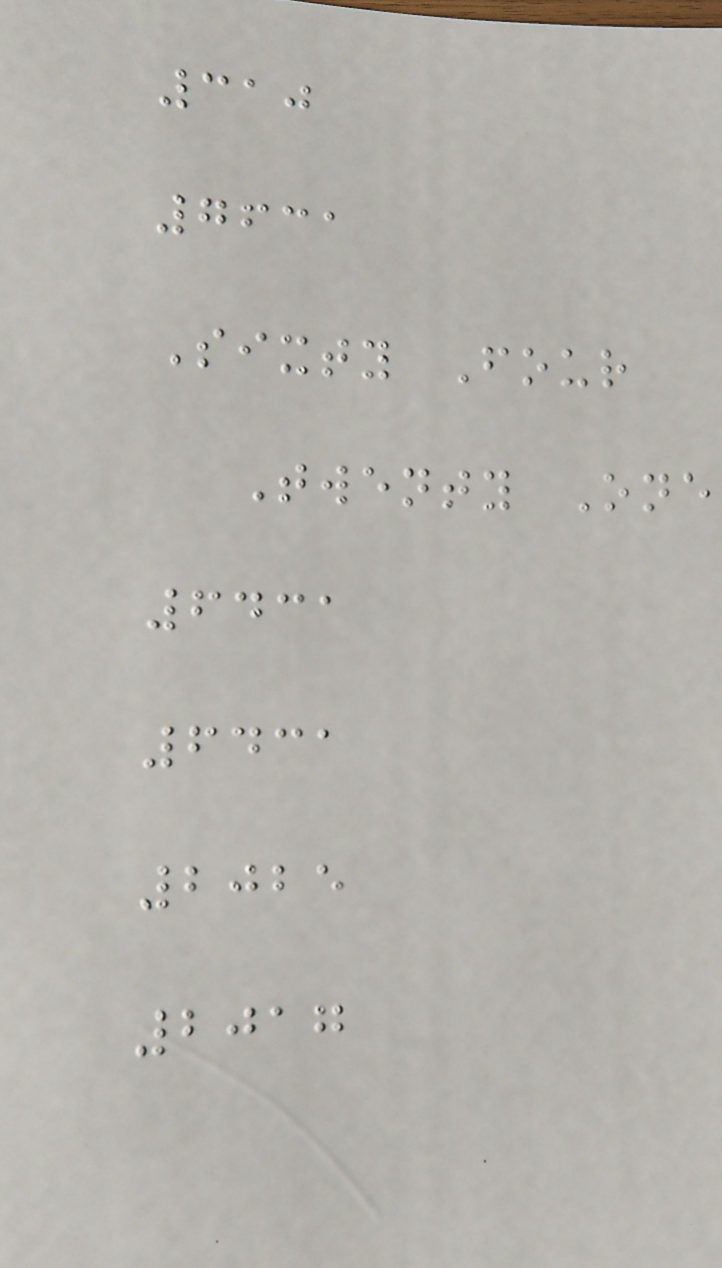310
7631
Sixty Four
Twenty One
6431
6431
2025
2017
